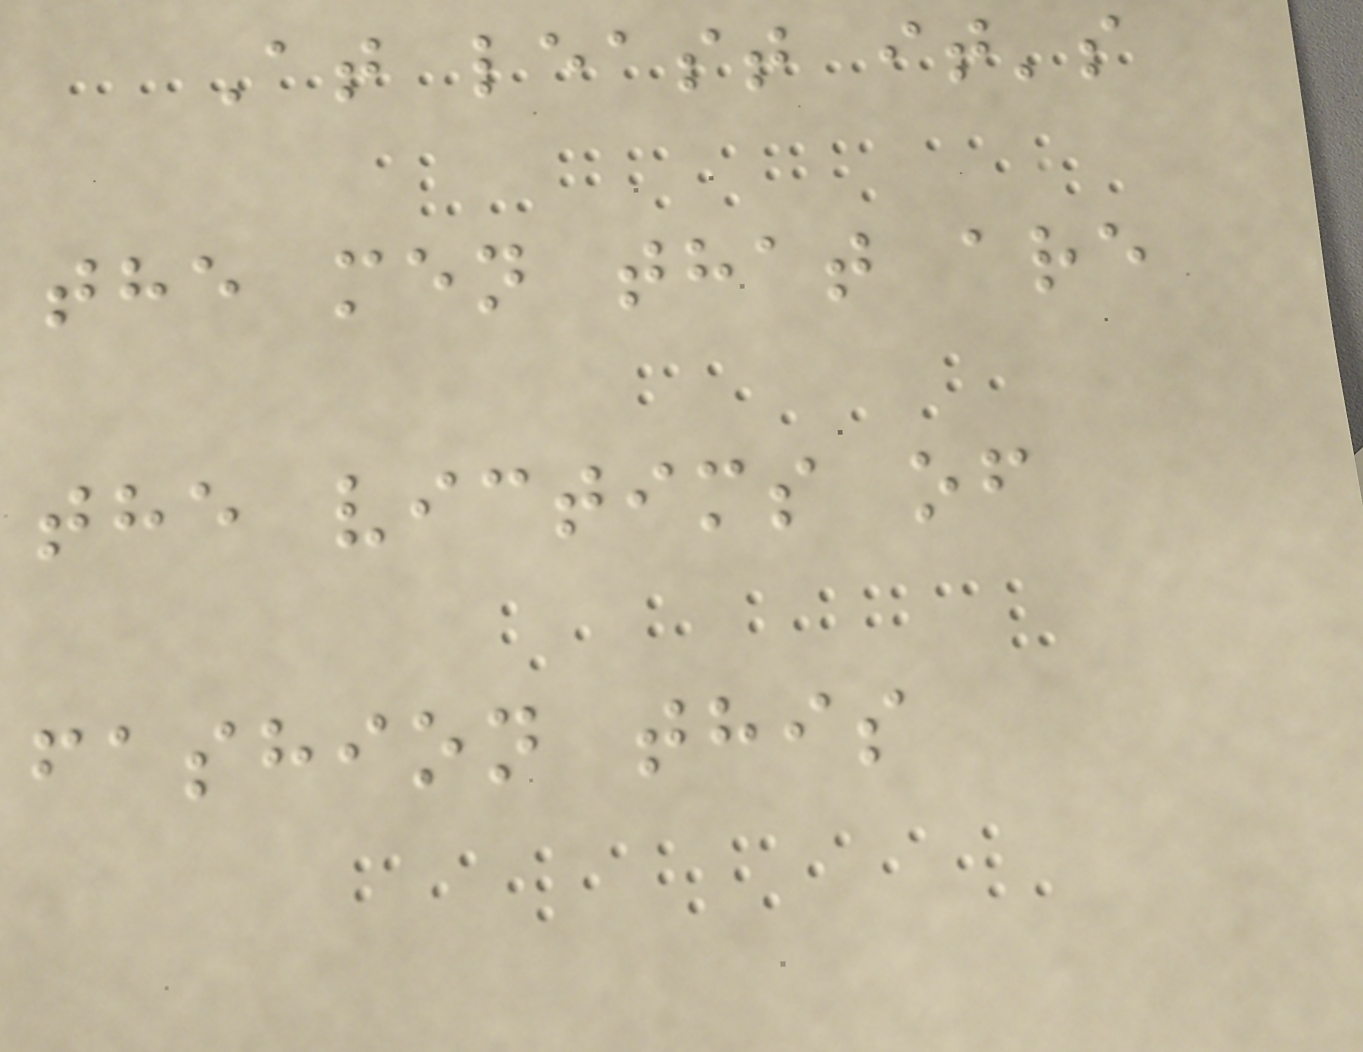At least it's
the men that are
the victims of
fashion this
